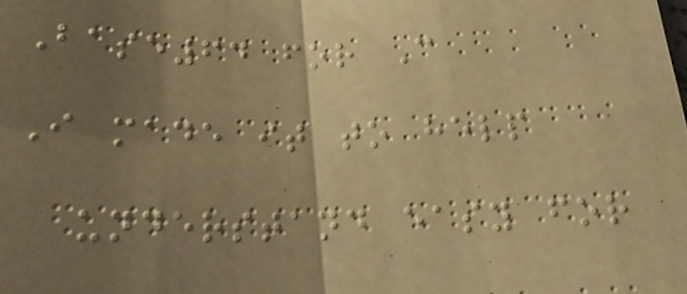Base64 for C
I made it to help
understand easy for
